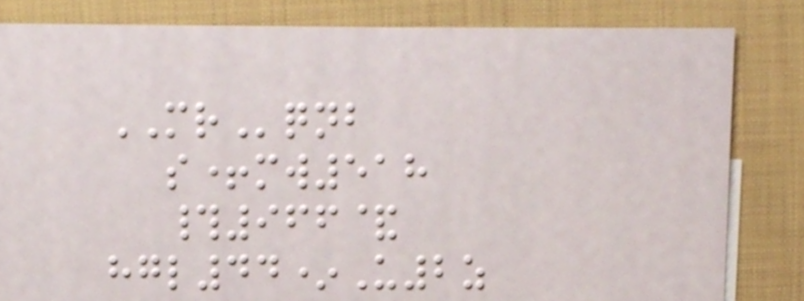MRqnb
s+mw518
#966&
hgl44*U2z
